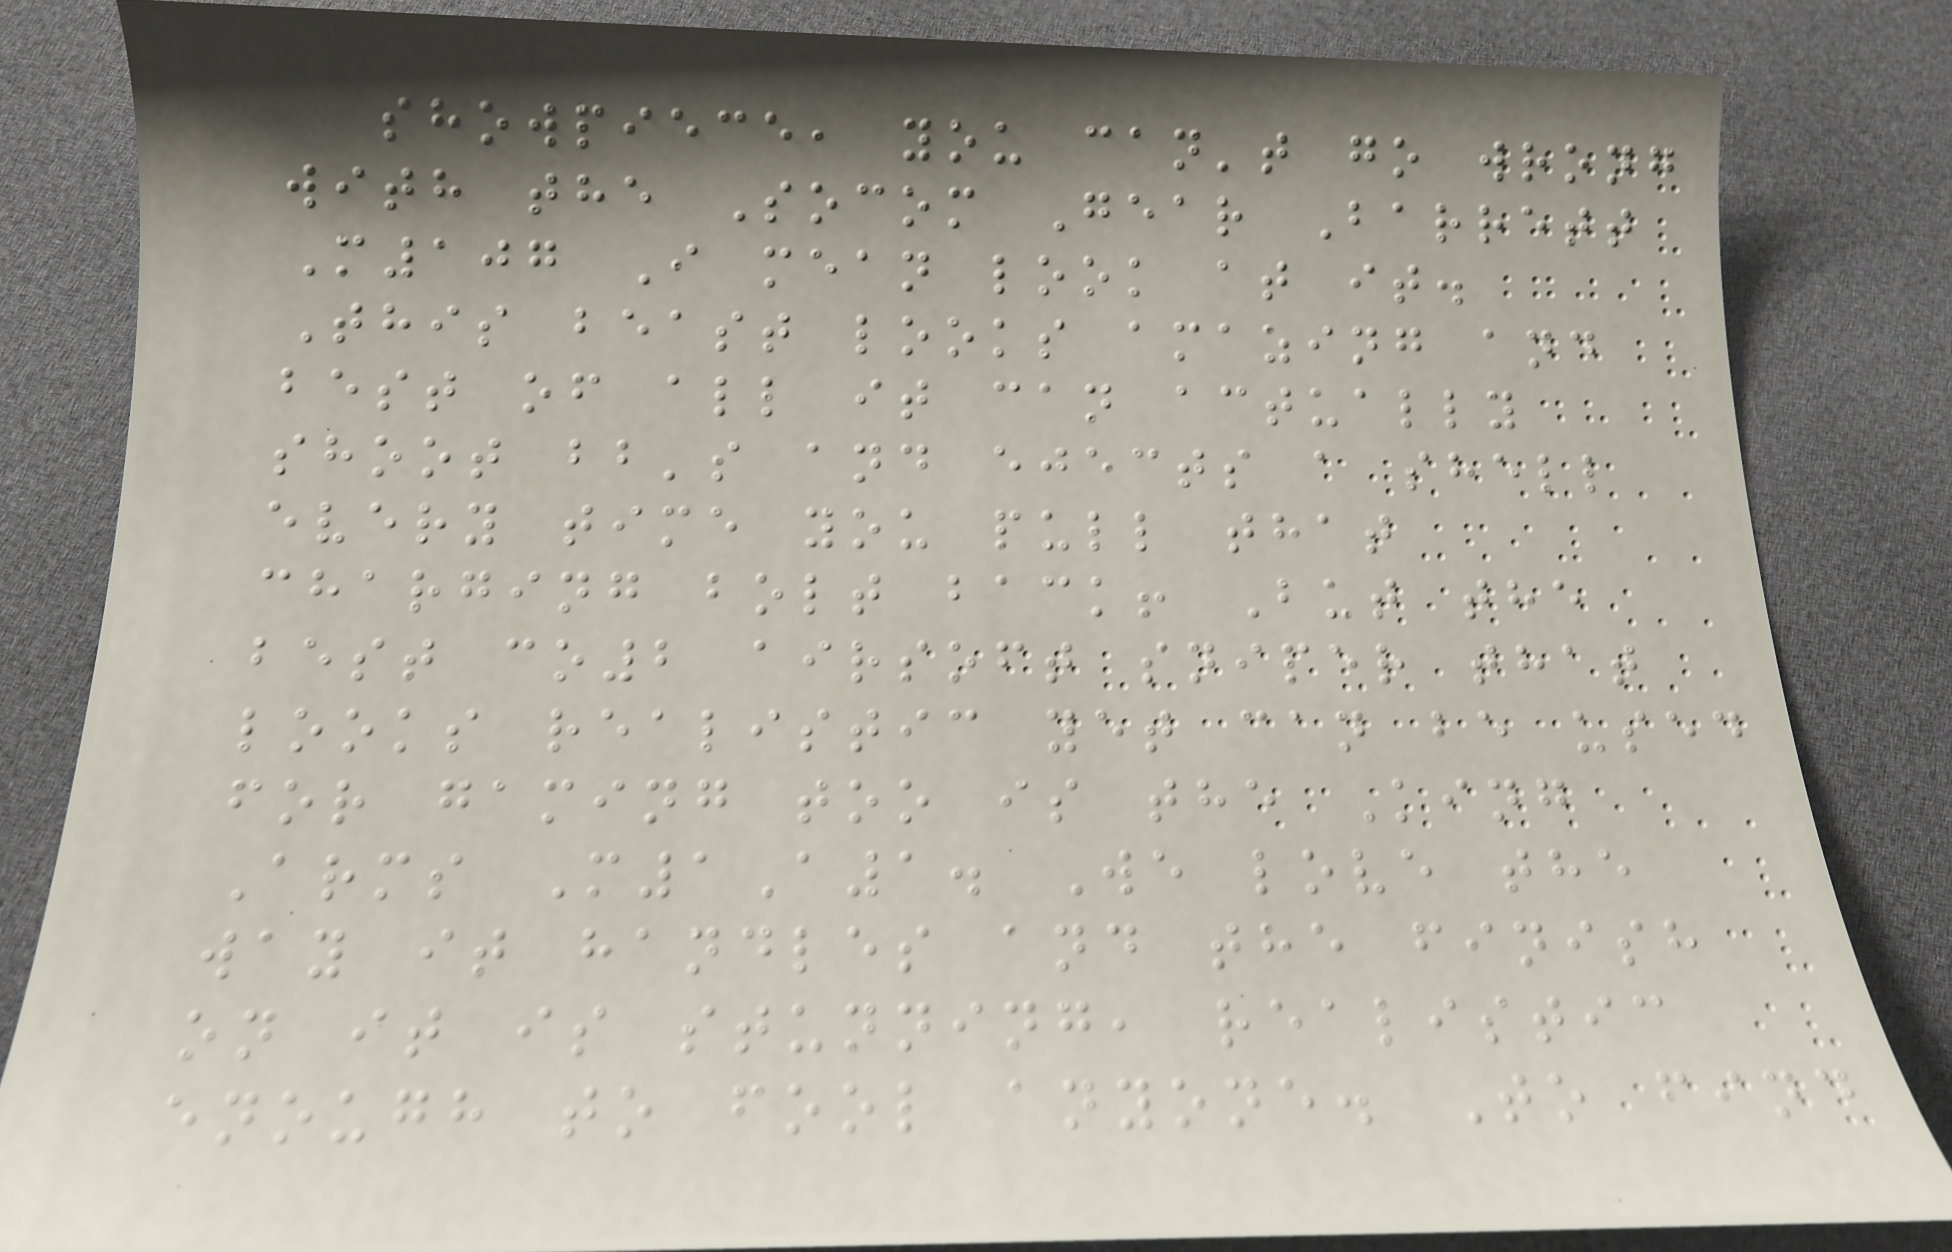showpiece, you can't go wrong
with the Socom Gear Barrett
M107 I mean look at it.
This beast looks amazing and
best of all it can actually
shoot bb's and ejects a shell
every time you pull that
charging bolt back! But the
best co2 airsoft sniper that
looks realistic yet can be used
for gaming too is the King
Arms M1A1. We love the
way it handles and the finish
on it is stunning, realistic
enough to fool anyone. To find
